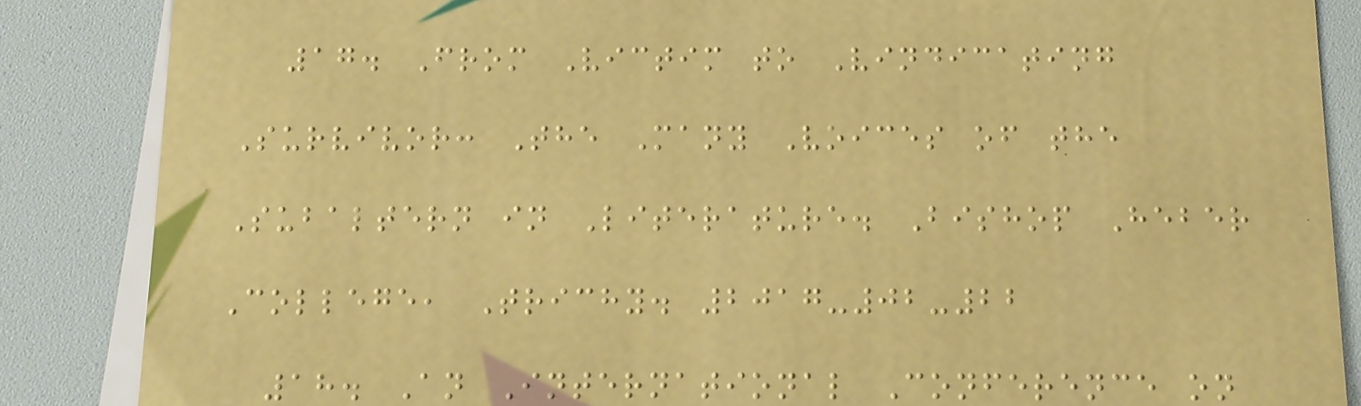17. From Victim to Vindicating
Survivor: The Many Voices of the
Subaltern in Literature. Bishop Heber
College, Trichy. 2017-02-22
18. An International Conference on
